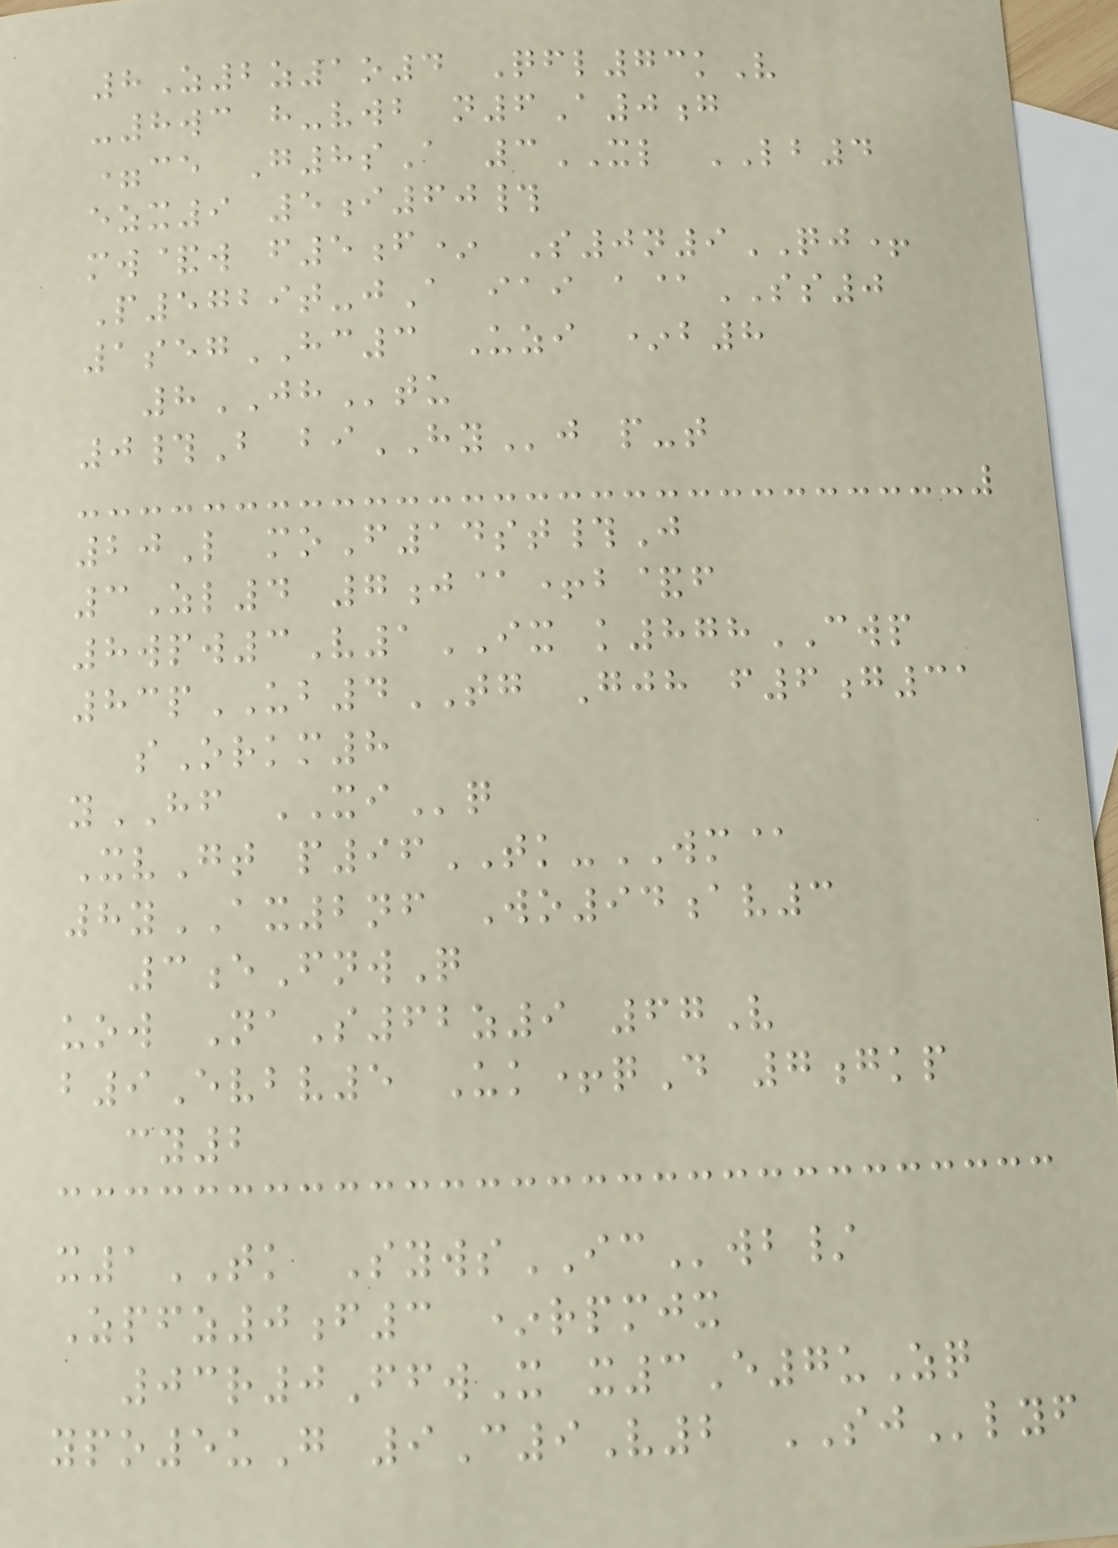8Z2z1o4 Qfl73kV
-8wc h-vwb n6A0g
=ce G8sA 3XL LB4
ezx9 5i60#
mw&w f5f* S0n9QJ+
P5729t-jA iai a@SS0
1segHC3 Uzi *b8
8JHtu
0#B biHYj p-t
20L moF14st#J
3Zl4 7j@+b&f
8wpw3V1IX k878CWP
83pUB4TG Gjh f6g31
sOrkm8
yHF XIq
XvGt p96TK-WM@
8yAX2nf Wo94av3
3eFnwQ
uow NaS62z9 67V
b9Evbv5 Uk+qD 7gkp
cy2
x1TK SywsICwb/
Zpfz0f3 *rpmjx
03r0FfwX x3E7uZq
ypo5uG 9C9V2 SJlyf
